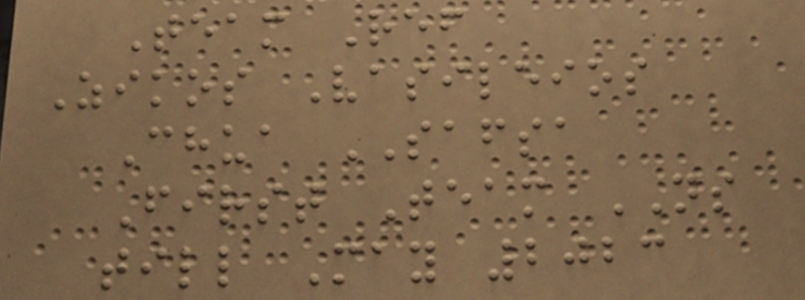Team Ref
Zikos Vasileios
Chua SAFSA
First Team NS
till May 2023
